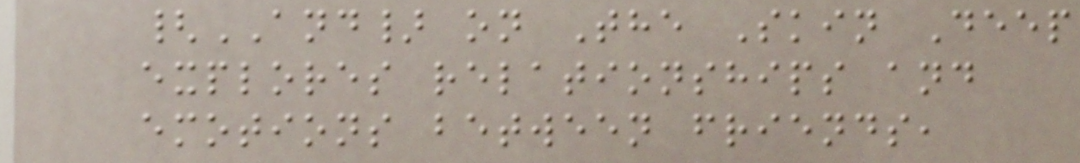{AND} on The Skin Deep
explores relationships and
emotions between friends,
